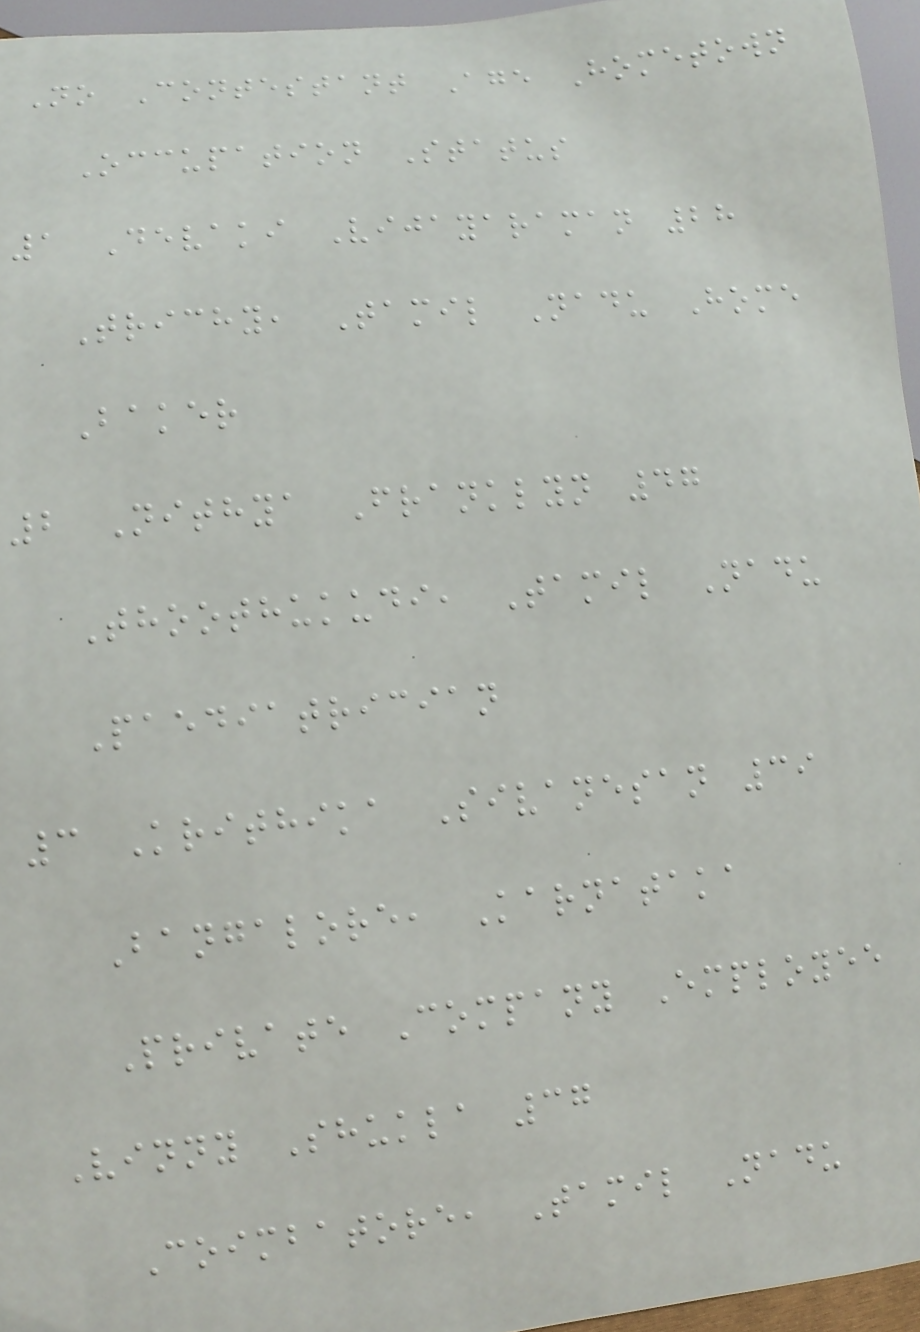No Contestant Age Hometown
Occupation Status
1 Devaki Vijayaraman 28
Trichy, Tamil Nadu Home
Baker
2 Nithya Franklyn 47
Thoothukudi, Tamil Nadu
Paediatrician
3 Krithika Sivanesan 39
Bangalore, Karnataka
Private Company Employee
Vinny Shukla 37
Coimbatore, Tamil Nadu
